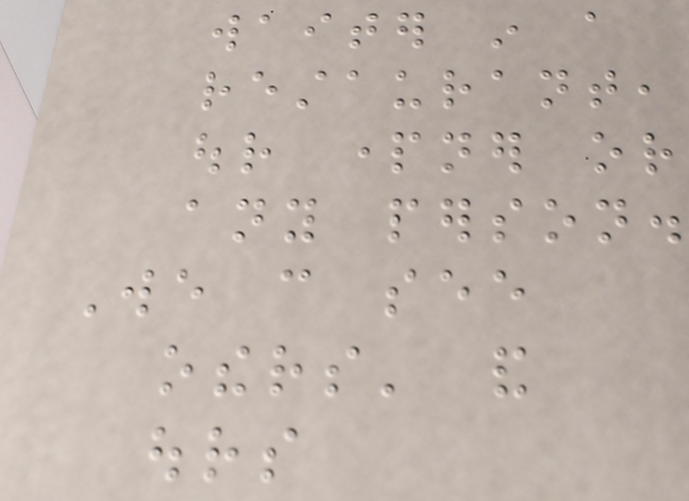waiter in a
restaurant,
our partner or
any person.
We can see
others' and
ours
